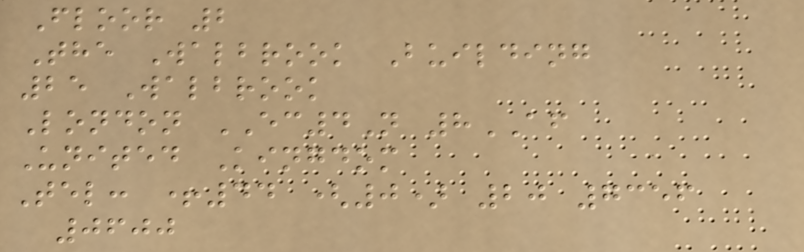Floor 2
The Walbrook Building
25 Walbrook
London EC4N 8AF
United Kingdom
Tel: +44 (0) 20 7356
0600
